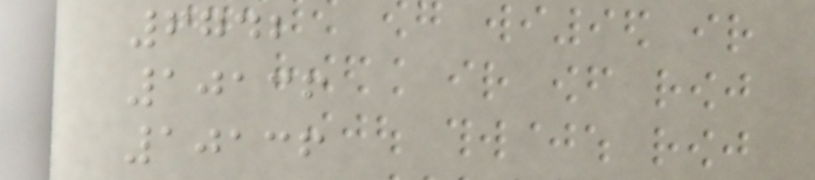6742
10136
10136
